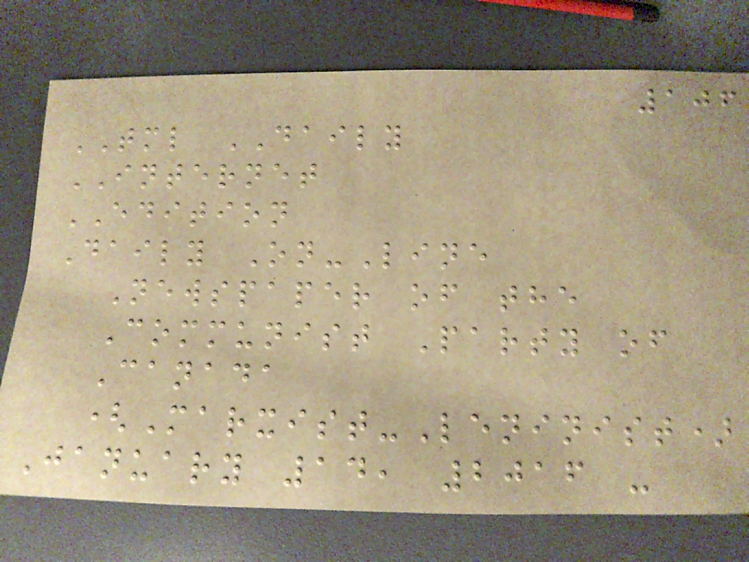106
TML DAILY
INTERNET
EDITION
Daily On-Line
Newspaper of the
Communist Party of
Canada
(Marxist-Leninist)
January 14, 2016 -
